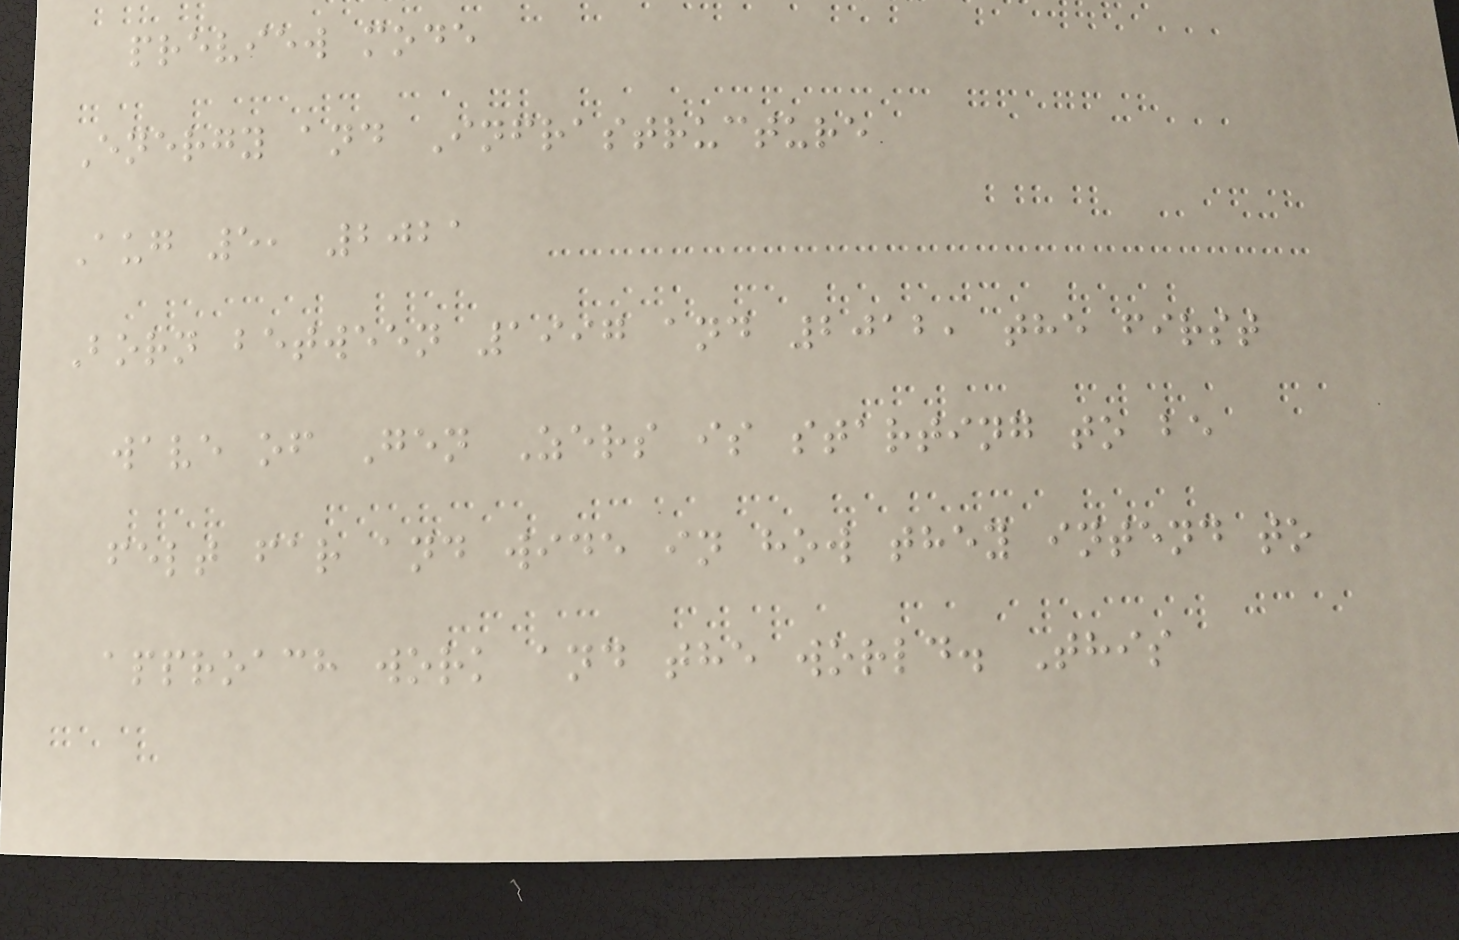preview mode
Energy and Infrastructure
Aug 5, 2021
Born between 1997 and 2012, the first
wave of Gen Zers is starting to be
felt far and wide in how they intend to
approach work and the world. This
